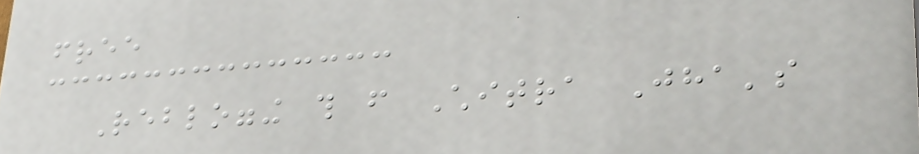free
Reblogging this from Chitra Jha's
